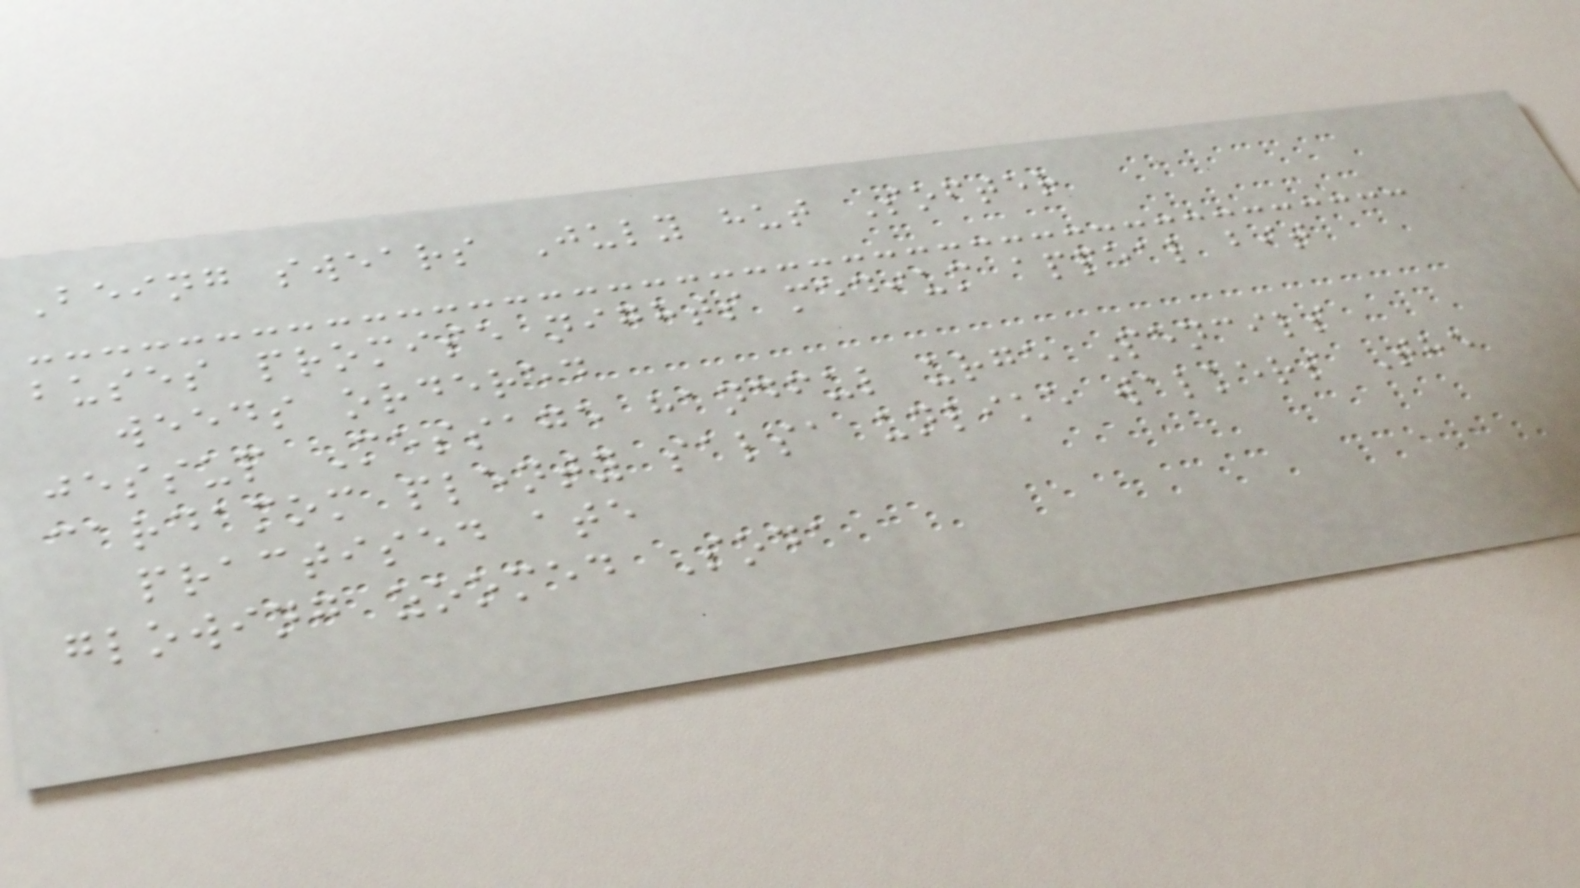Being swears July hut Softer
buses promise nights medium appeal bit
weeds ordered
jessup Message handful urge Pencils
cardamom plenty salsa unlike walkers The
practised ate
glowing zoomed Soda
